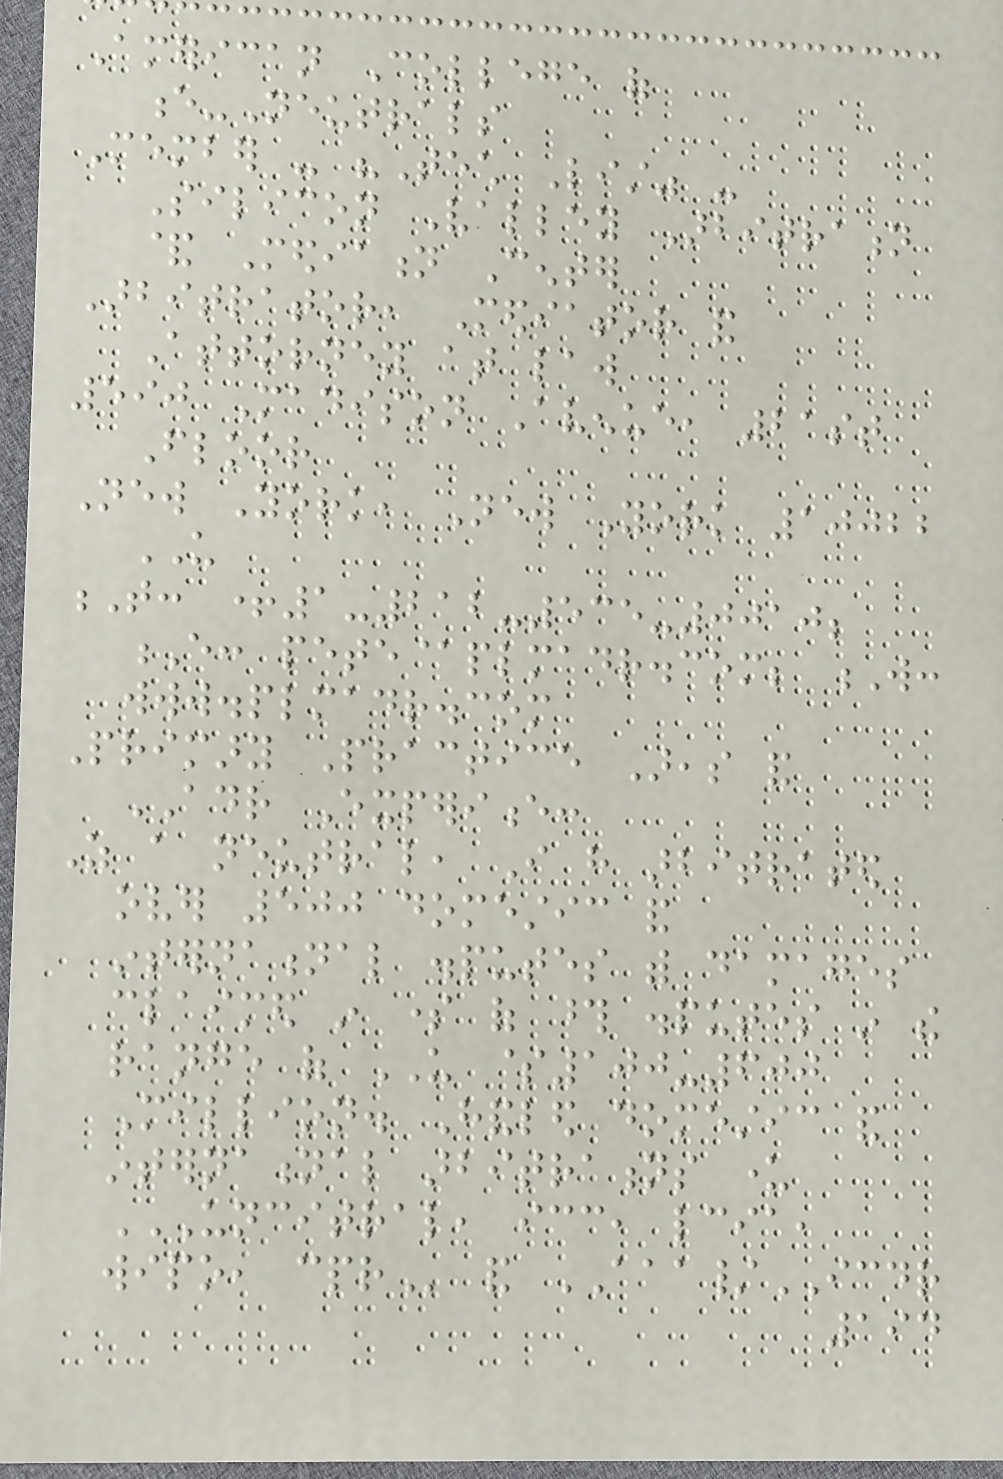American College of
e-Neutrals
Member - "Tech List" -
Silicon Valley Arbitration
& Mediation Center
Arbitrator, Mediator and
Attorney at law
590 Madison Avenue, 21st
Floor
New York, New York 10022
US
T: +1-212-535-0010;
E: pete@plmadr.com; W:
www.plmadr.com
Primary Practice Areas and
ADR Experience:
As a neutral, I have arbitrated
over 500 domestic and
international disputes with damages
claimed in some of those disputes in the
range of US $100-600
Million. Handled domestic and
international arbitrations under
UNCITRAL, ICC, LCIA,
WIPO, CPR and AAA/ICDR
194
